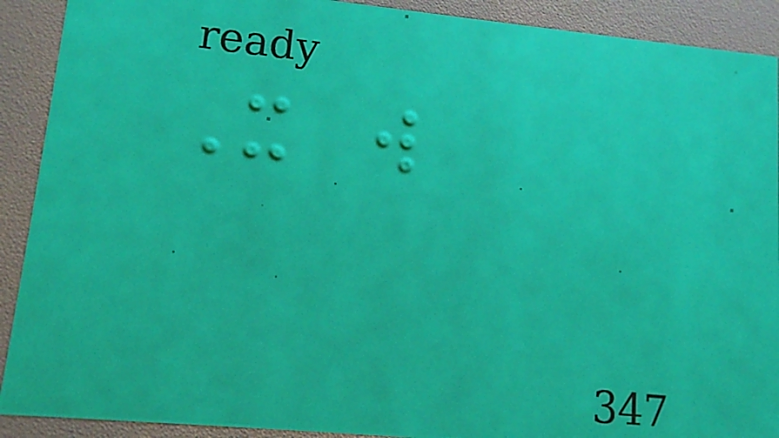It will
